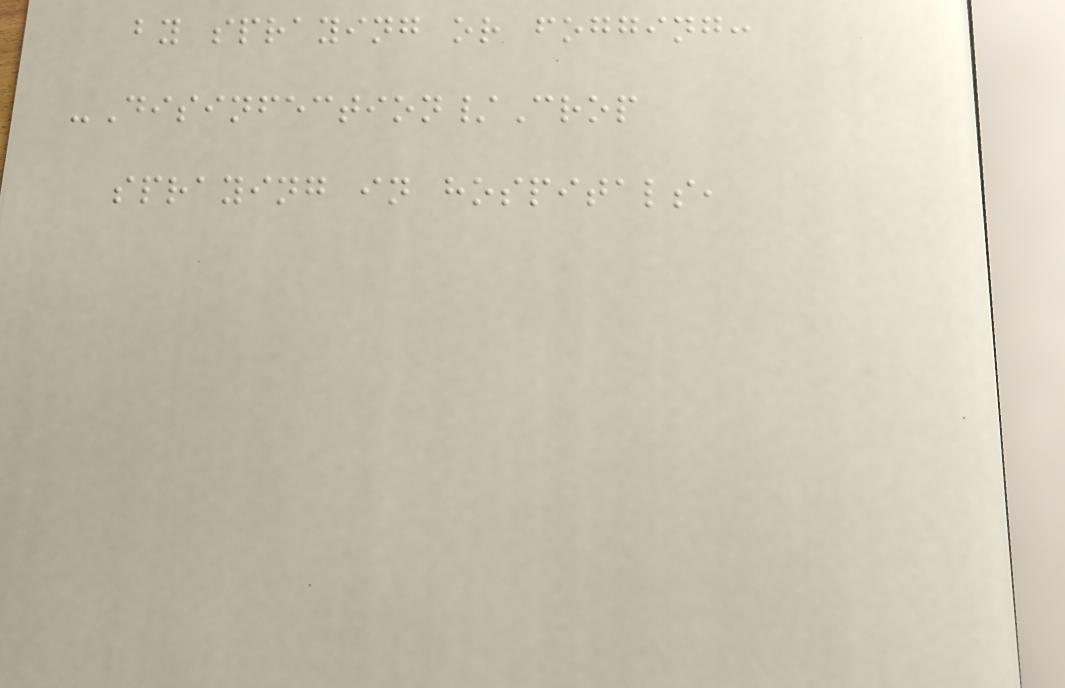by spraying or fogging:
-Disinfection/Crop
spraying in hospitals,
